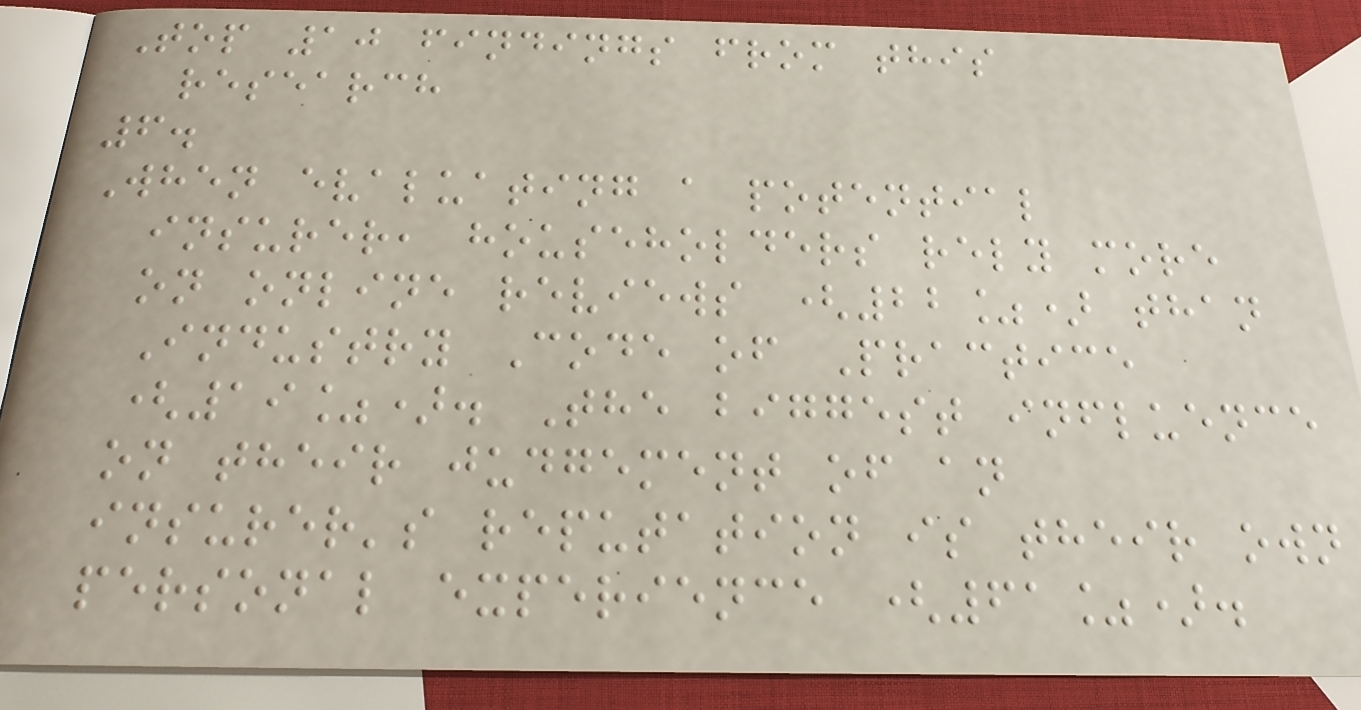Top 10 findings from this
research
6.
When evaluating a potential
insurer, householders rely more
on online reviews (22%) than
Industry Code of Practice
(19%). The biggest influence
on their judgement of an
insurer's reputation is their own
personal experience (61%).
